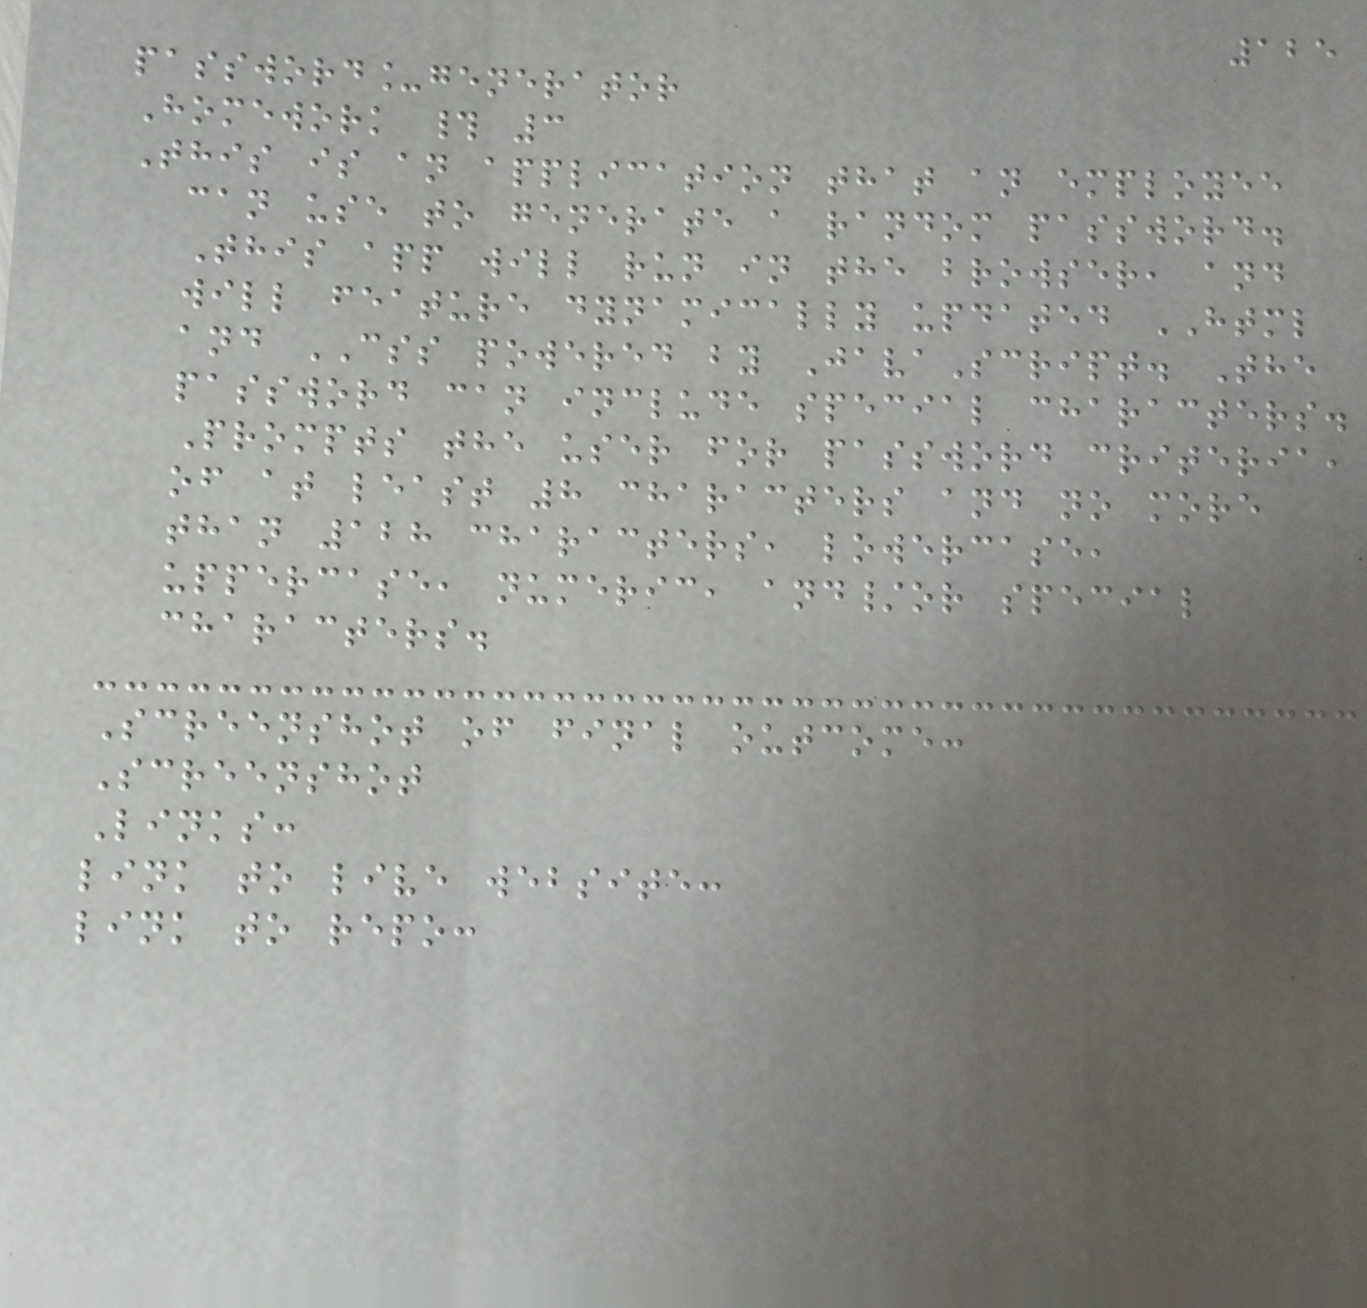125
password_generator
Homework # 3
This is an application that an employee
can use to generate a random password.
This app will run in the browser, and
will feature dynamically updated HTML
and CSS powered by JavaScript. The
password can include special characters.
Prompts the user for password criteria,
of at least 8 characters and no more
than 128 characters, lowercase,
uppercase, numeric, and/or special
characters.
Screenshot of final outcome:
Screenshot
Links:
link to live website:
link to repo:
